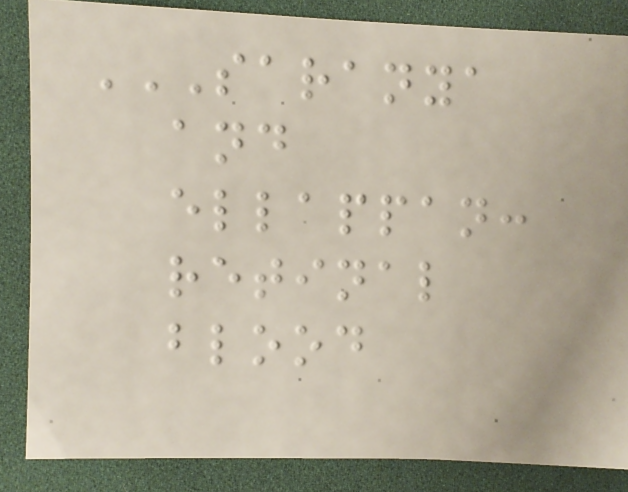SARANYA
AND
ELLAPPAN:
RETINAL
BLOOD
